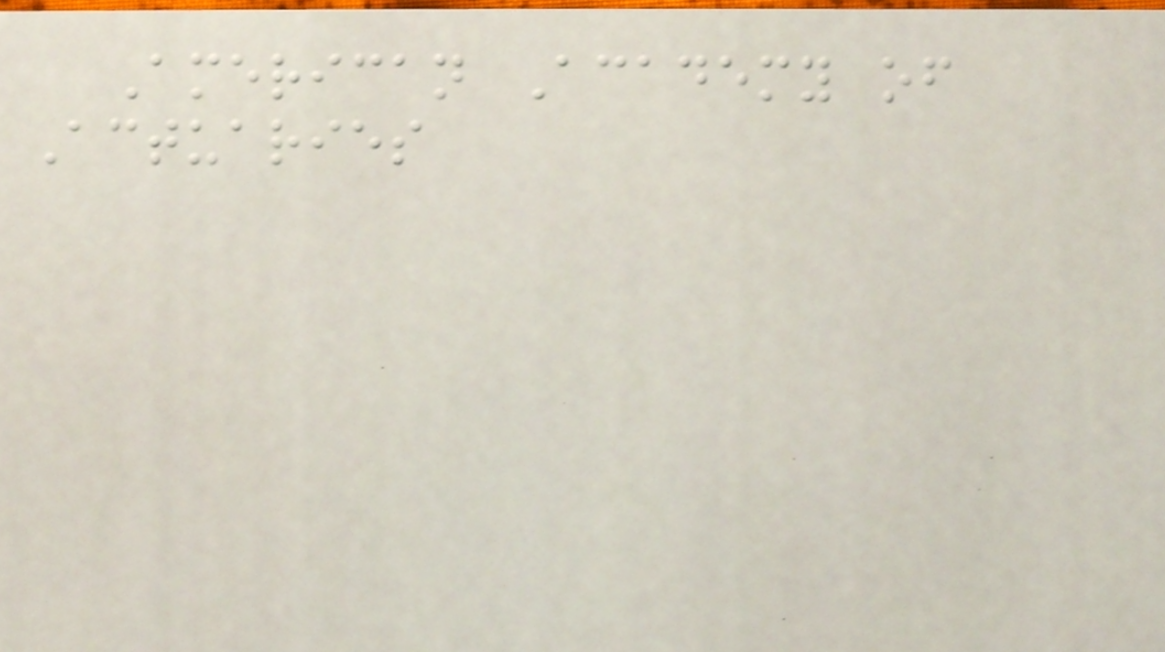American Academy of
Actuaries
